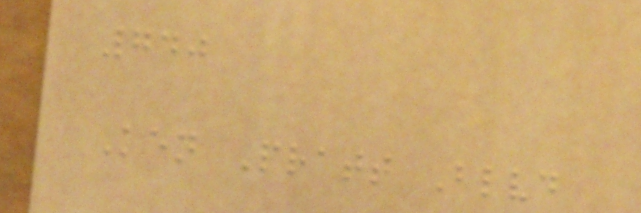740
Ken Pratt Blvd
